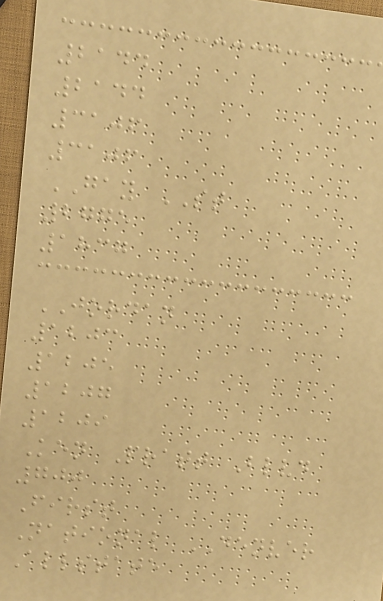2144
2144
3106
3106
GAY ST
2775
1837
JORDAN
1203
1205
1207
1209
Ken Pratt Blvd
700
First
National DENVER
Allstate
